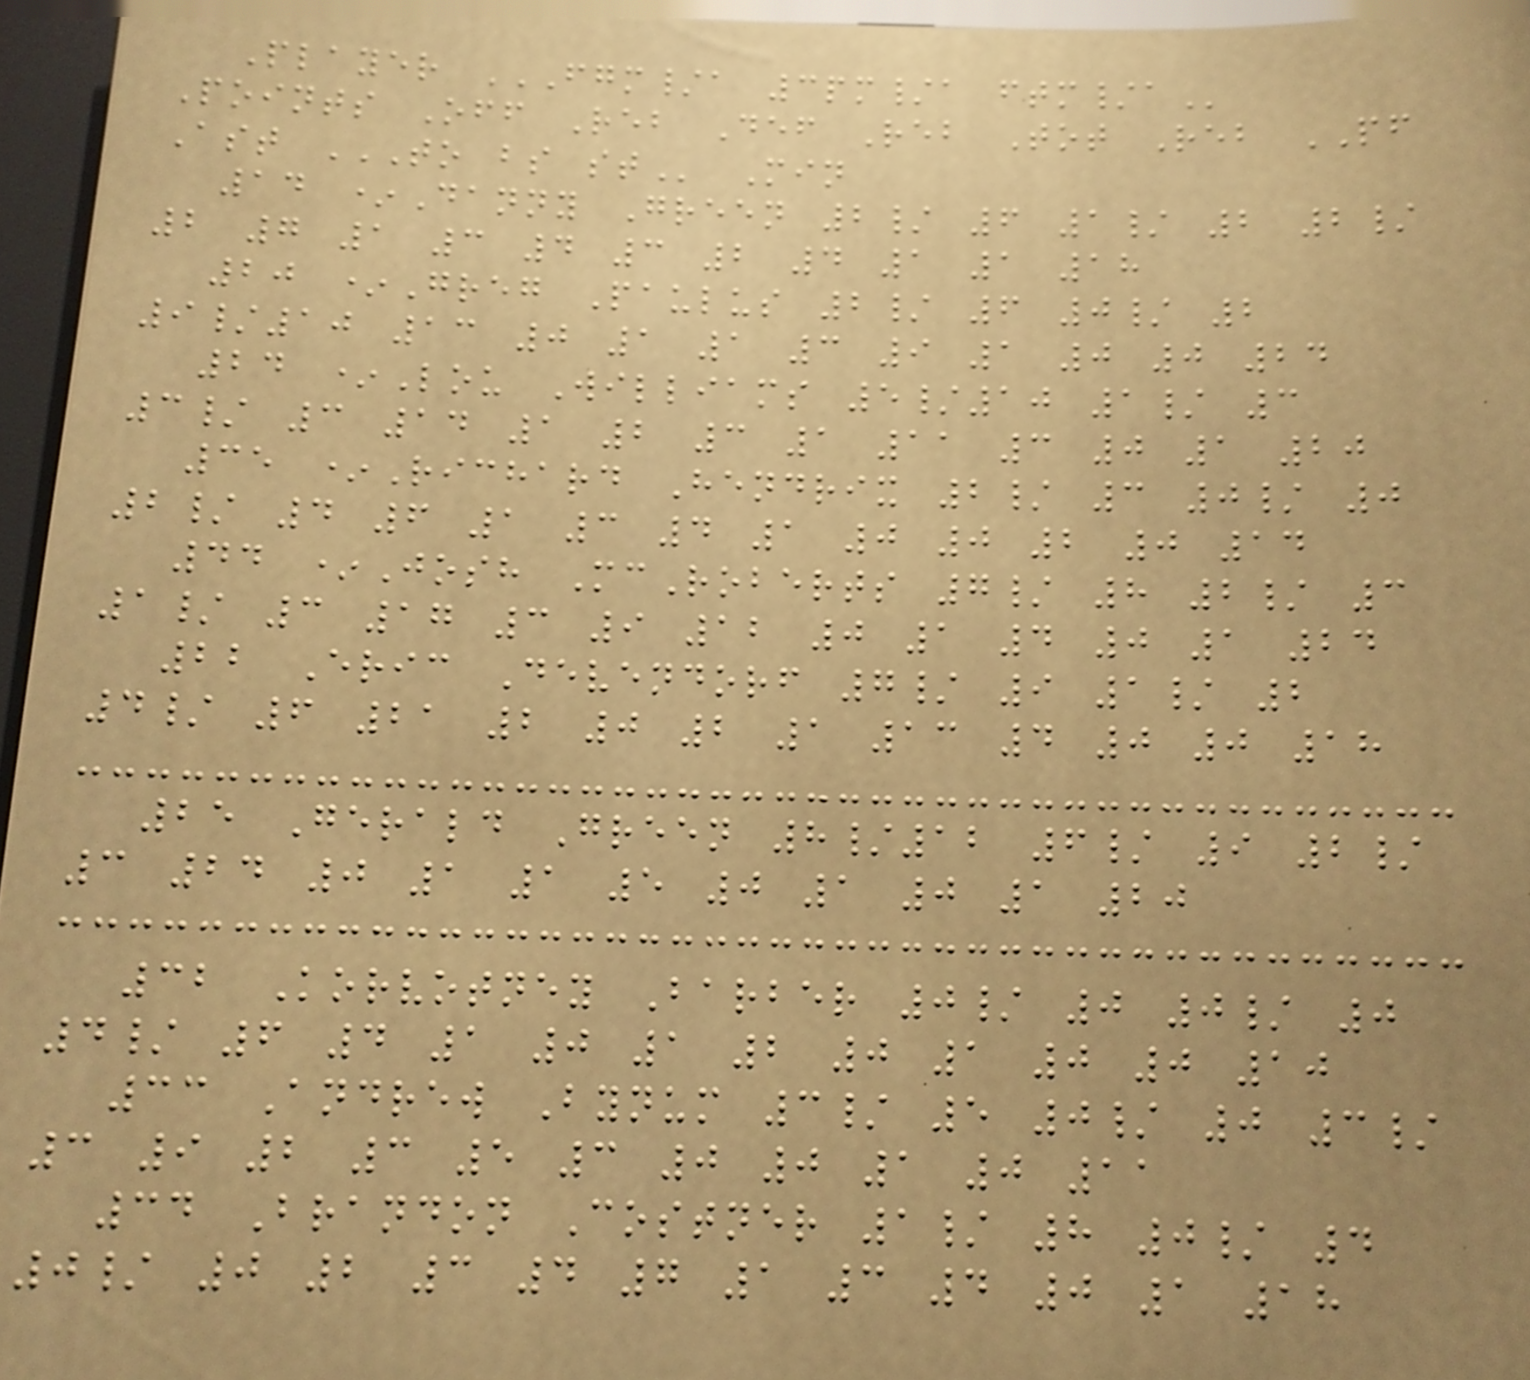Player FGM/A 3PM/A FTM/A
Points Off Reb Def Reb Tot Reb PF
Ast TO BS ST Min
14 *Danny Green 2/ 6 1/ 2 2/
2 7 1 3 4 3 2 4 1 1 18
20 *Greg Paulus 2/ 6 0/ 2
9/10 13 0 1 1 3 9 1 0 0 24
24 *Lou Williams 5/10 1/ 3
3/ 3 14 1 2 3 1 11 3 0 1 20
35 *Richard Hendrix 2/ 3 0/ 0
2/ 4 6 1 3 4 1 0 0 2 0 14
44 *Josh McRoberts 7/ 8 2/ 3
1/ 3 17 3 9 12 0 1 4 0 1 24
22 Eric Devendorf 7/ 9 1/ 2
4/ 6 21 2 0 2 1 13 4 0 0 18
25 Gerald Green 8/12 6/ 9 2/
3 24 0 1 1 5 0 1 0 1 20
32 Korvotney Barber 0/ 0 0/ 0
4/ 6 4 1 0 1 2 0 1 0 0 10
33 Andrew Bynum 3/ 5 0/ 0 3/
3 9 2 3 5 3 0 0 1 0 11
34 Brandon Costner 1/ 8 0/ 4
0/ 0 2 3 4 7 1 3 4 0 1 18
